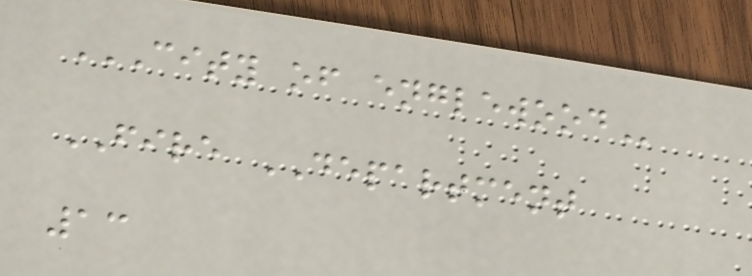CITY OF ENGLEWOOD
FIRE DEPARTMENT
13
